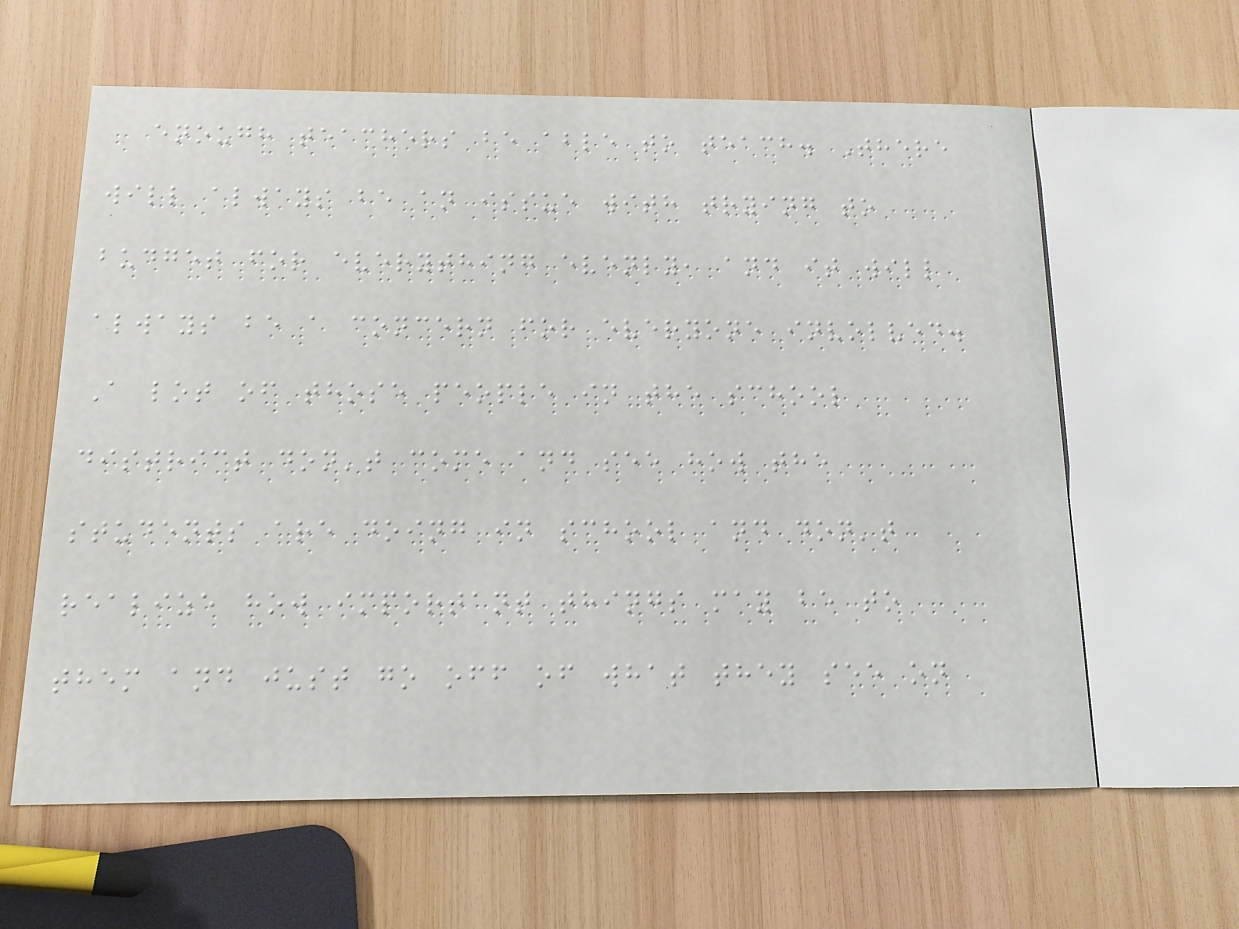enough teachers be able to teach. There
will always be an issue with trying to
budget for everything evenly, and it will
always be a concern for everyone involved.
A lot of those people in the school
district don't come and see how the
students are doing in school and don't
realize how important things may be to
them and just go off of what they see on
